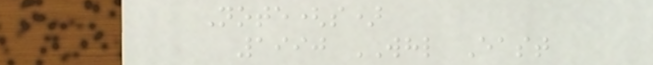Note(s)
1990 WHL East
